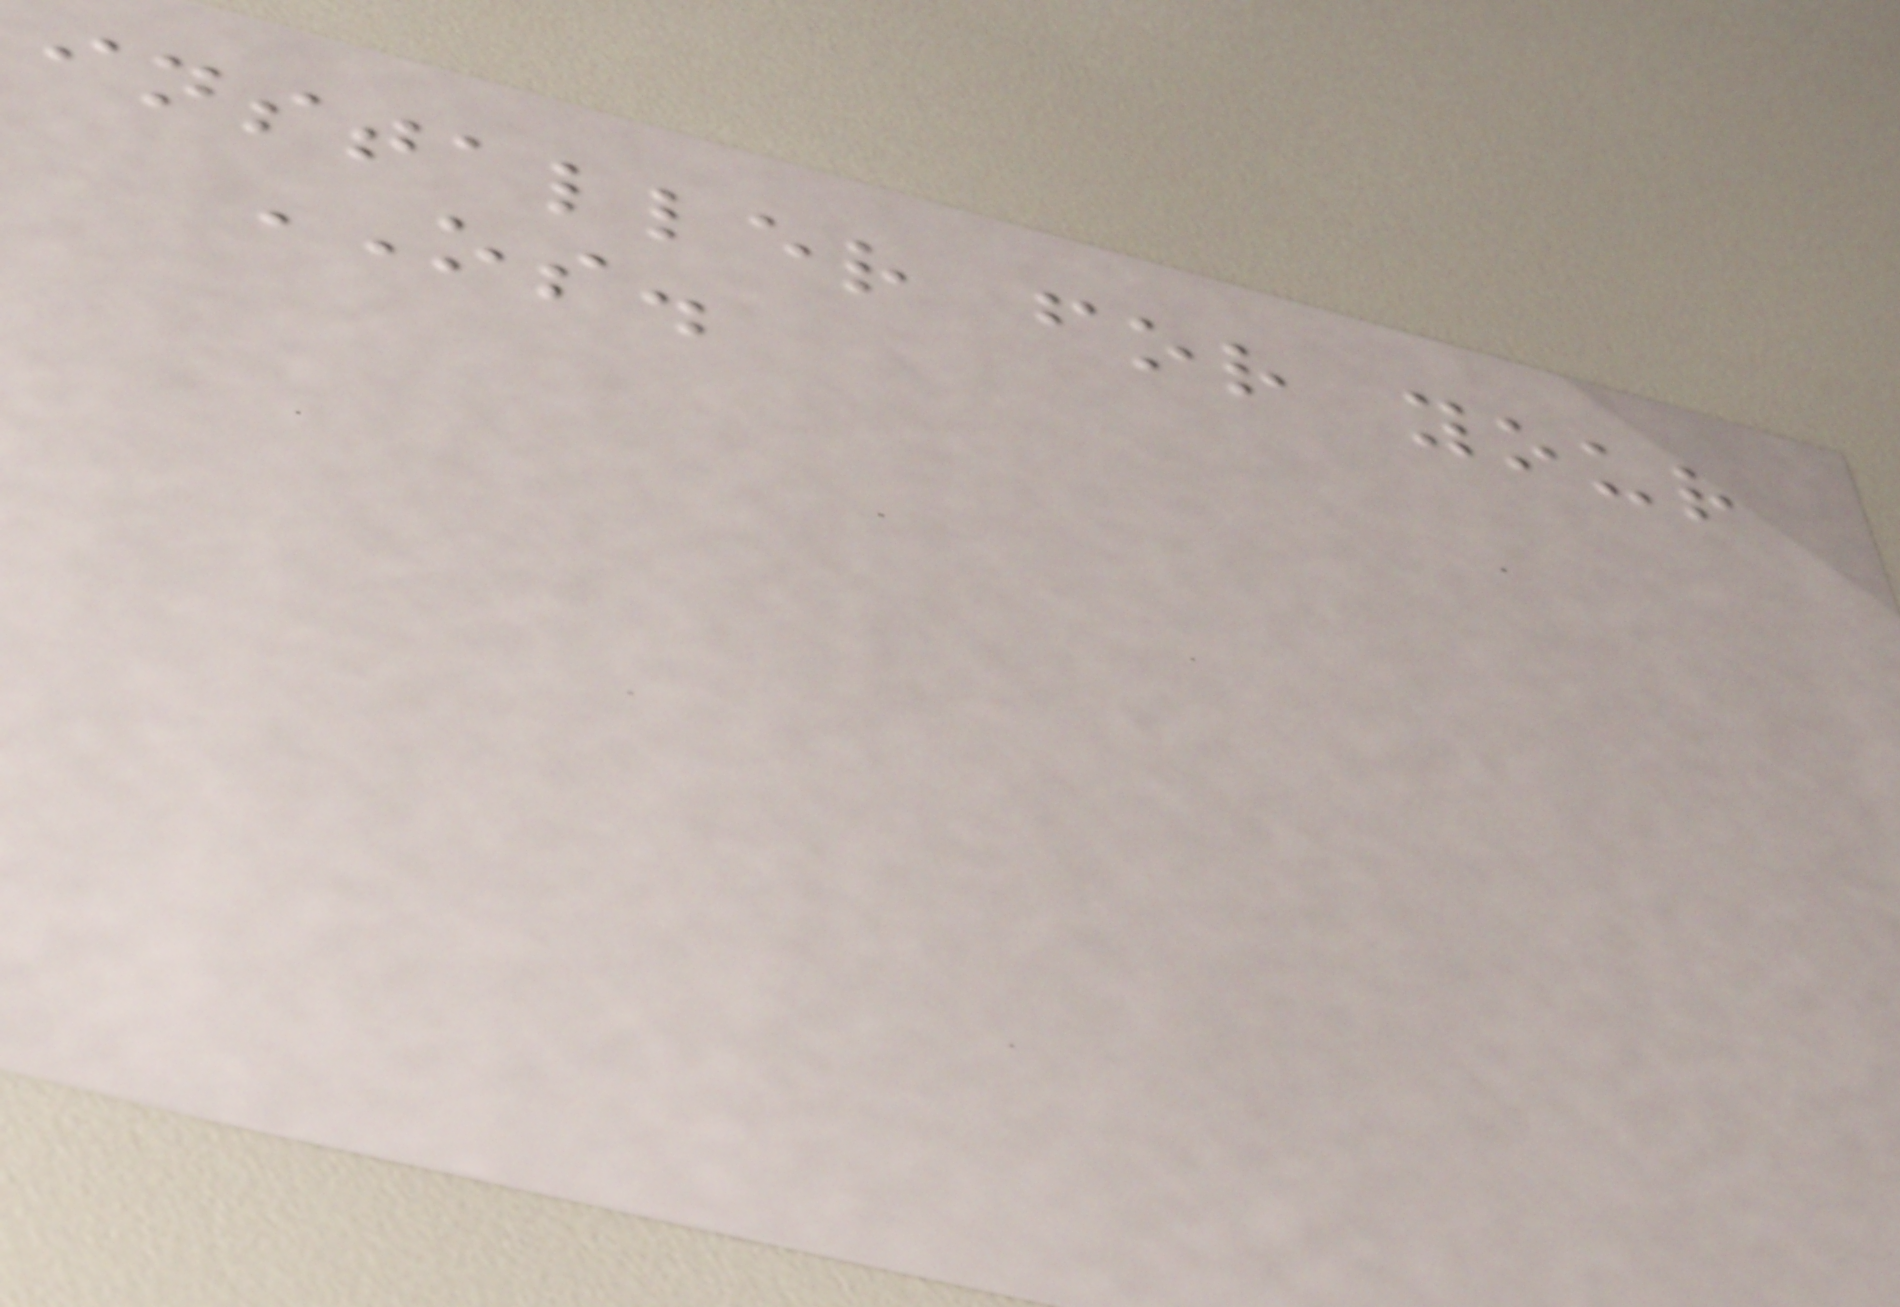installer for your
OS.
